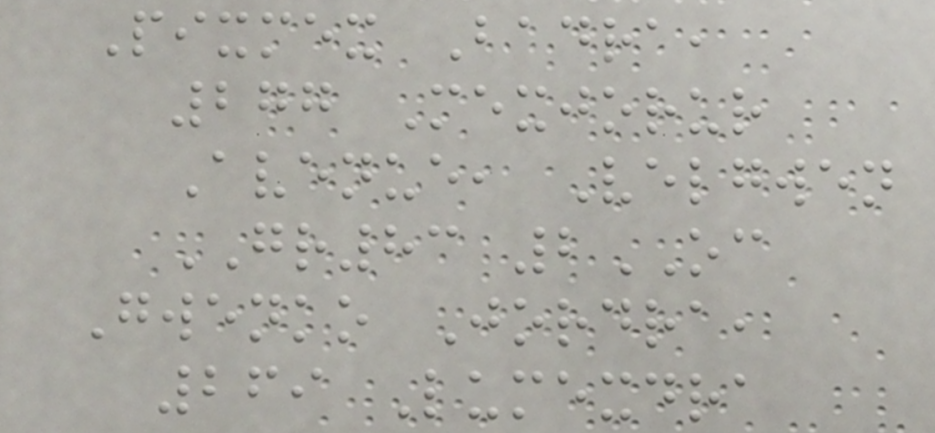Pixmex Badra,
277 Mexjorur
Avenue, Velgwen
GR83 2OC
Gwenko Jordra,
269 Lumexdra
